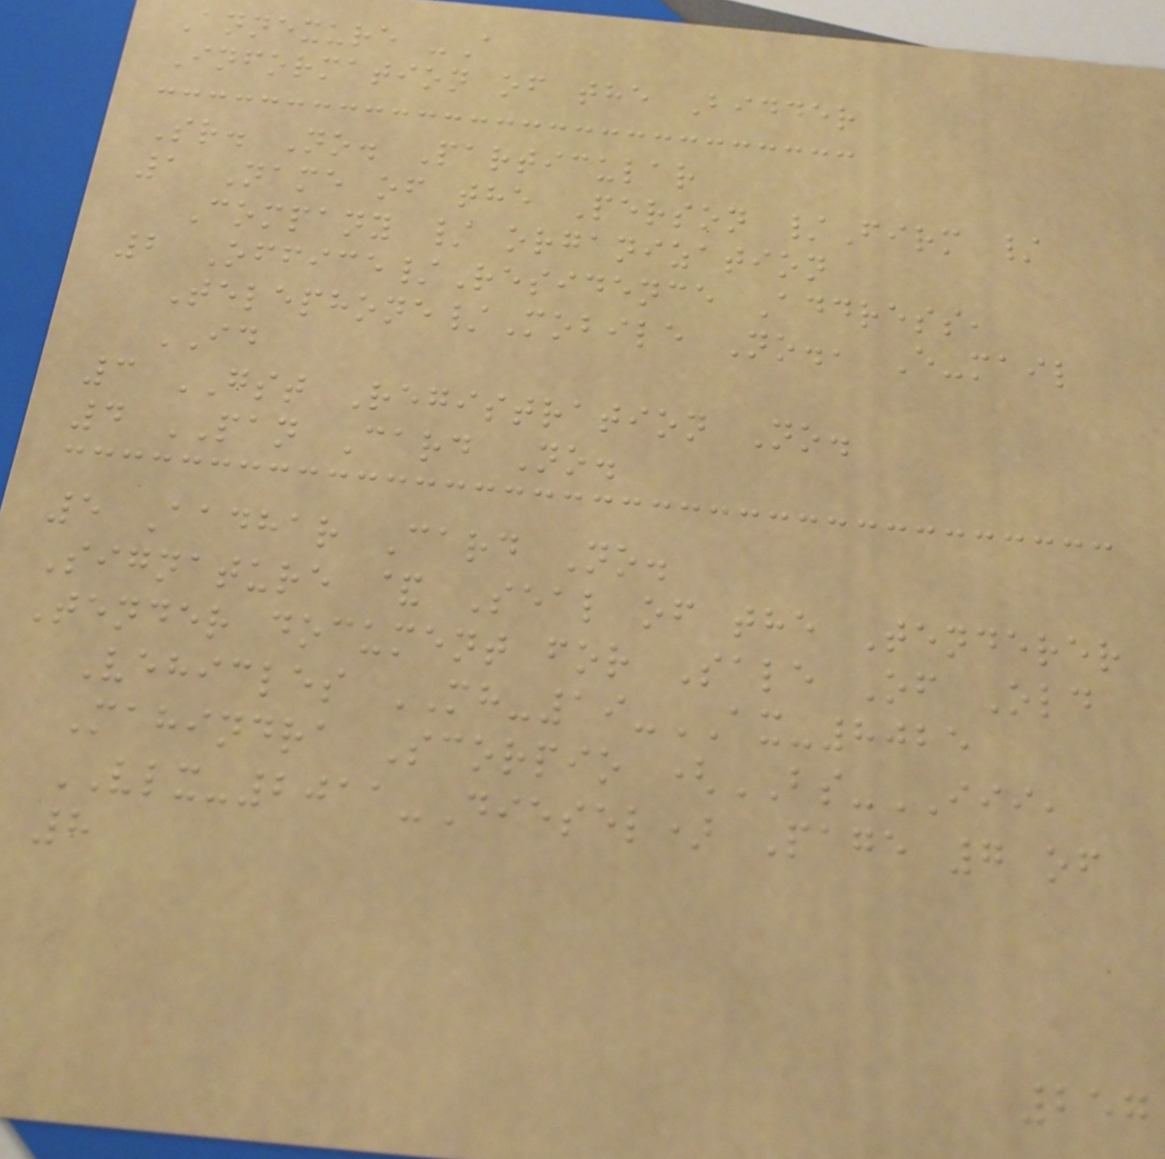Annexure -A
Information of the Bidder
Sr. No. Particular
1 Name of the Person /Firm /
Company / organization
2 Office/Residence Address,
Telephone/Mobile No., E-mail
ID
3 GST Registration No.
4 PAN Card No.
5 Aadhar Card No.
Signature & Seal of the Tenderer
Tender document for Sale Of Old
Vehicles MH-19-AX-8025
Mahindra Scorpio (BS-III,
VLX-2011-Diesel) Page 7 of
8
257
